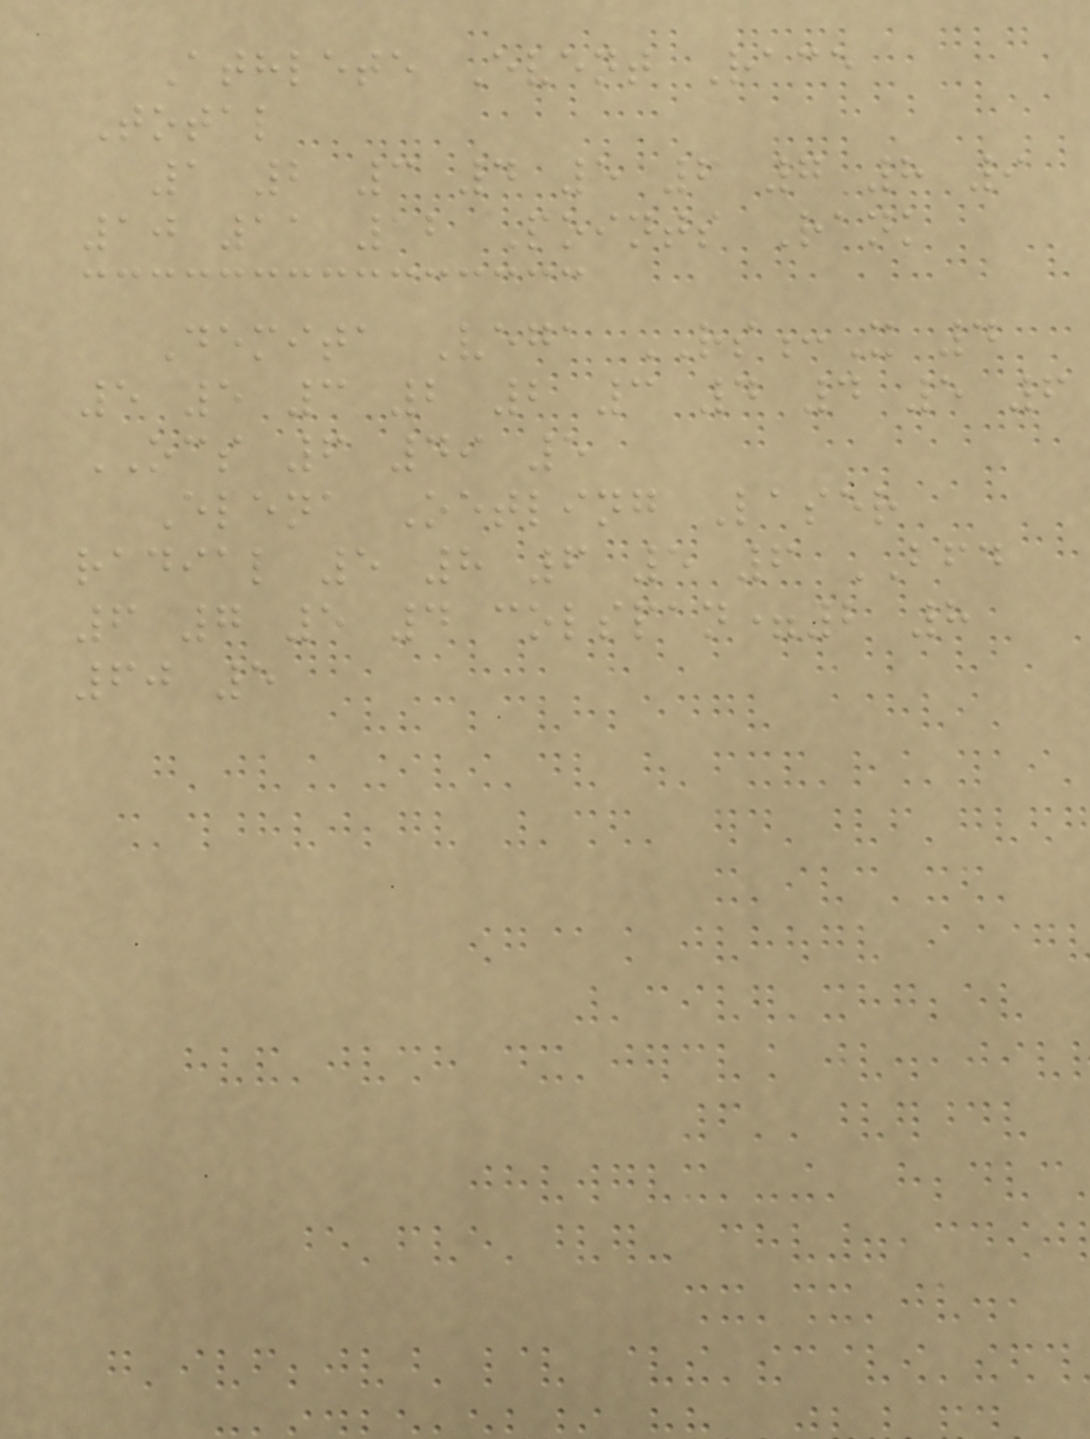Athlete Event Race
Total
1 2 3 4 5 6 7 8 9
10 11 12 Points Rank
Demita Vega RS:X 4
5 5 3 2 2 3 4 4 5 6
OCS 6 49 5
Elena Oetling Laser
radial 5 8 6 5 6 BFD
6 7 5 4 colspan=2 8
60 5
